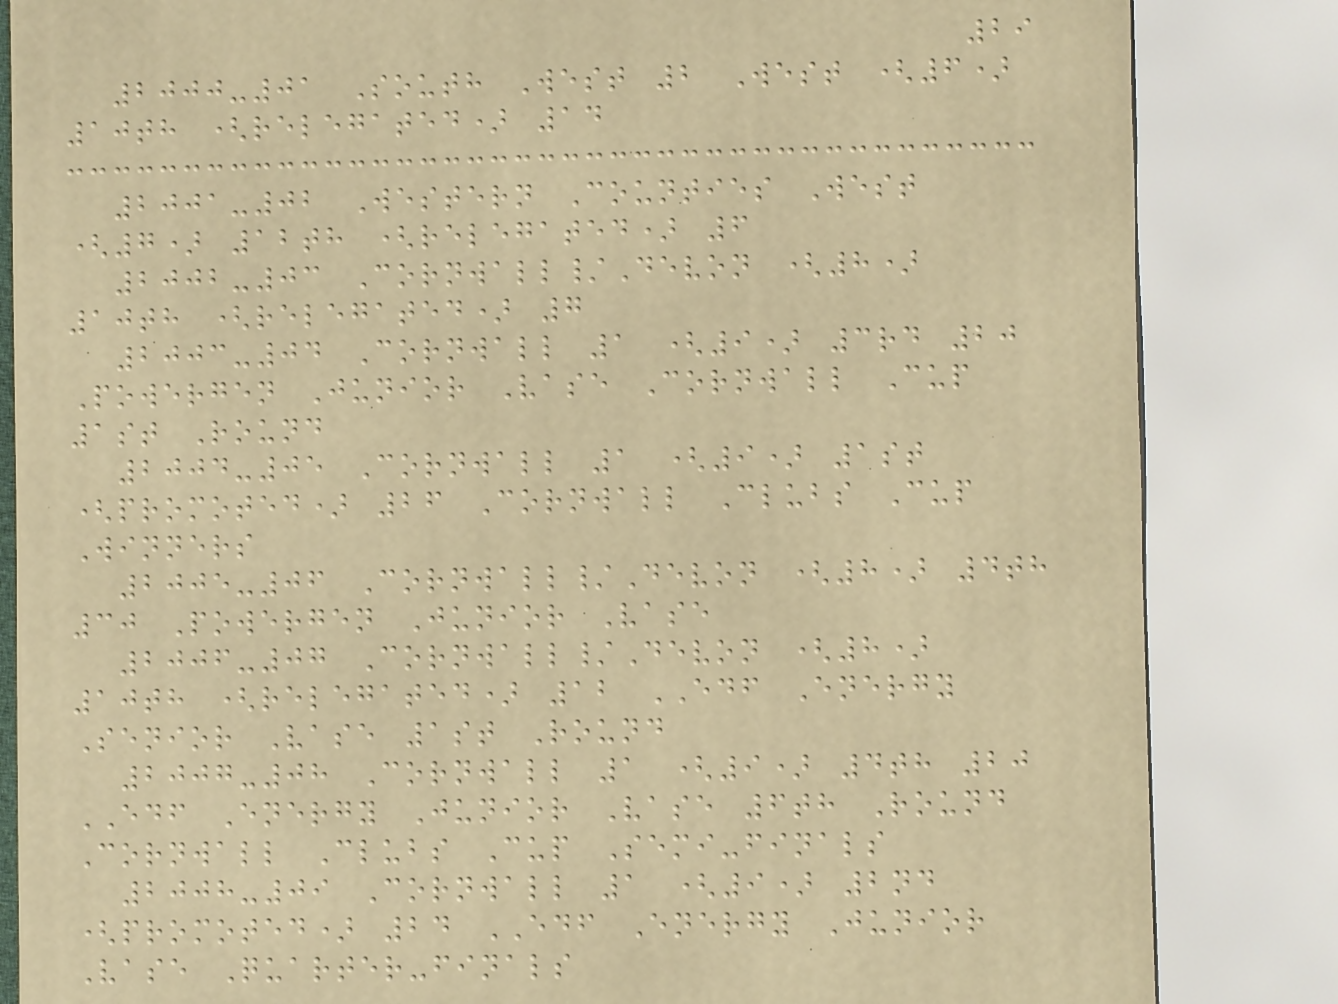29
2000-01 South West 2 West (6)
10th (relegated) 14
2001-02 Western Counties West
(7) 12th (relegated) 6
2002-03 Cornwall/Devon (8)
10th (relegated) 7
2003-04 Cornwall 1 (9) 3rd 20
Powergen Junior Vase Cornwall Cup
1st Round
2004-05 Cornwall 1 (9) 1st
(promoted) 26 Cornwall Clubs Cup
Winners
2005-06 Cornwall/Devon (8) 4th
30 Powergen Junior Vase
2006-07 Cornwall/Devon (8)
10th (relegated) 12 EDF Energy
Senior Vase 1st Round
2007-08 Cornwall 1 (9) 4th 20
EDF Energy Junior Vase 6th Round
Cornwall Clubs Cup Semi-finals
2008-09 Cornwall 1 (9) 2nd
(promoted) 24 EDF Energy Junior
Vase Quarter-finals
